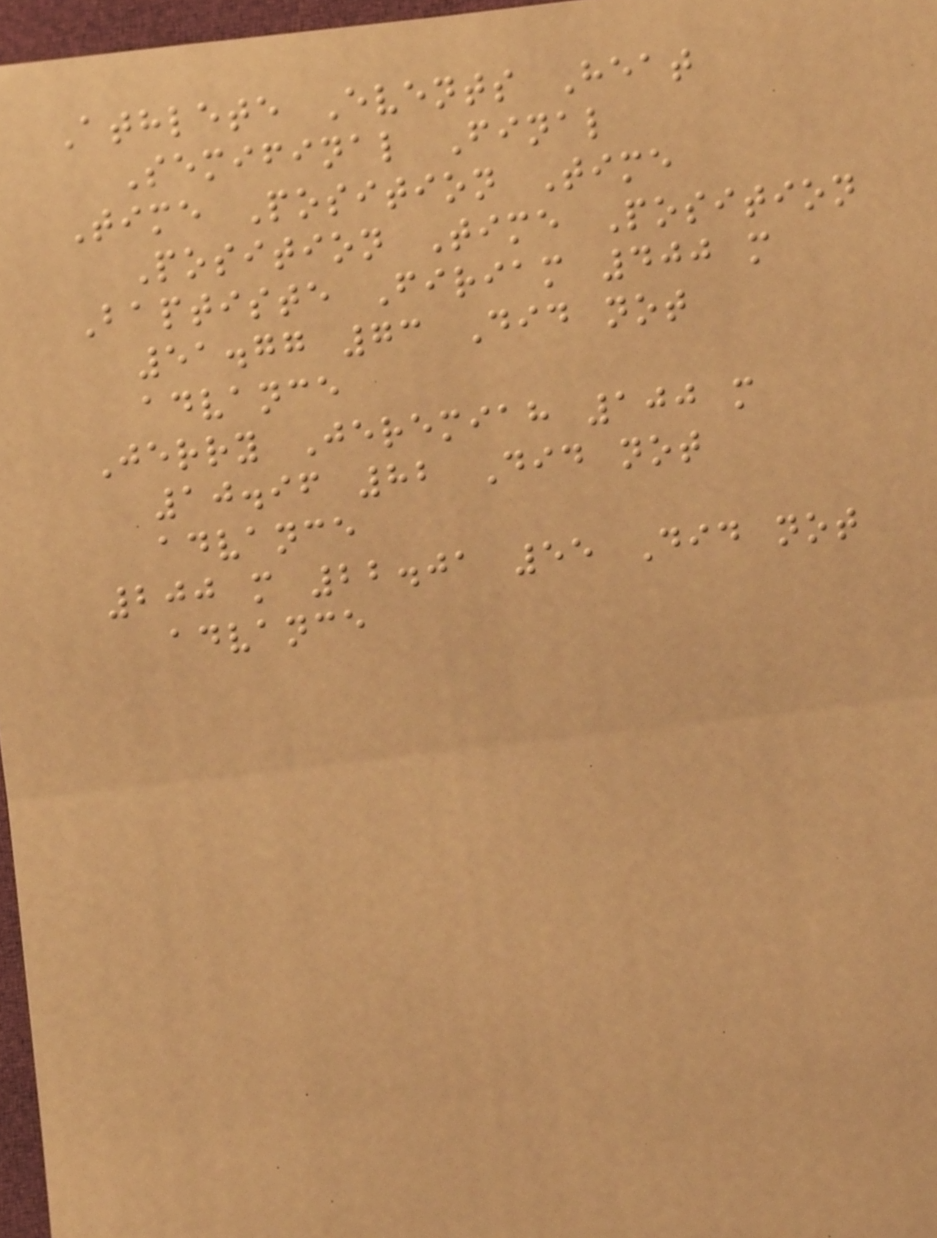Athlete Events Heat
Semifinal Final
Time Position Time
Position Time Position
Baptiste Firiam 400 m
51.77 73 Did not
advance
Jerry Jeremiah 100 m
10.96 82 Did not
advance
200 m 22.01 55 Did not
advance
